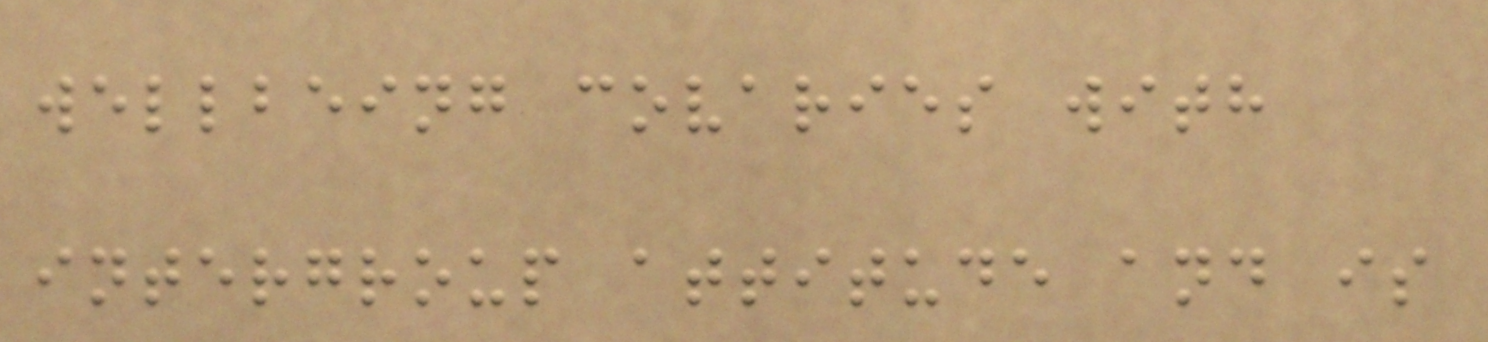wellbeing covaries with
intergroup attitude and is
